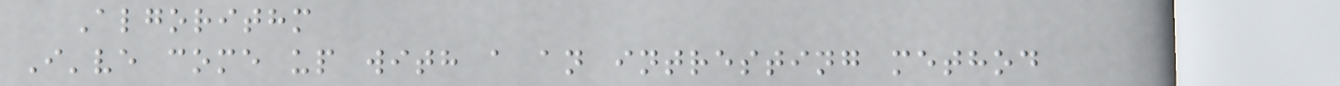Algorithm
I've come up with a an intresting method
